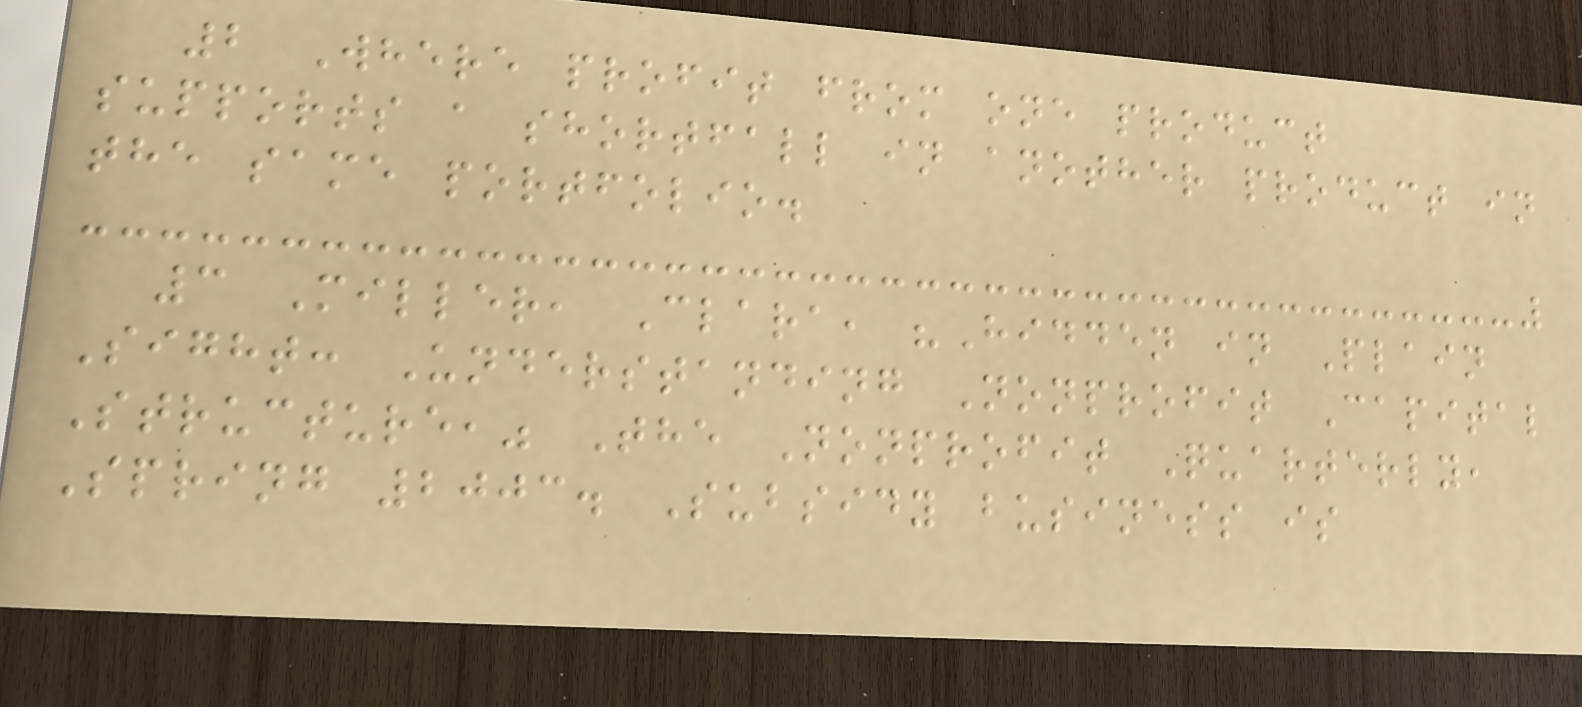2 Where profit from one product
supports a shortfall in another product in
the same portfolio.
3 Miller, Clara, "Hidden in Plain
Sight: Understanding Nonprofit Capital
Structure," The Nonprofit Quarterly,
Spring 2003. Subsidy business is
